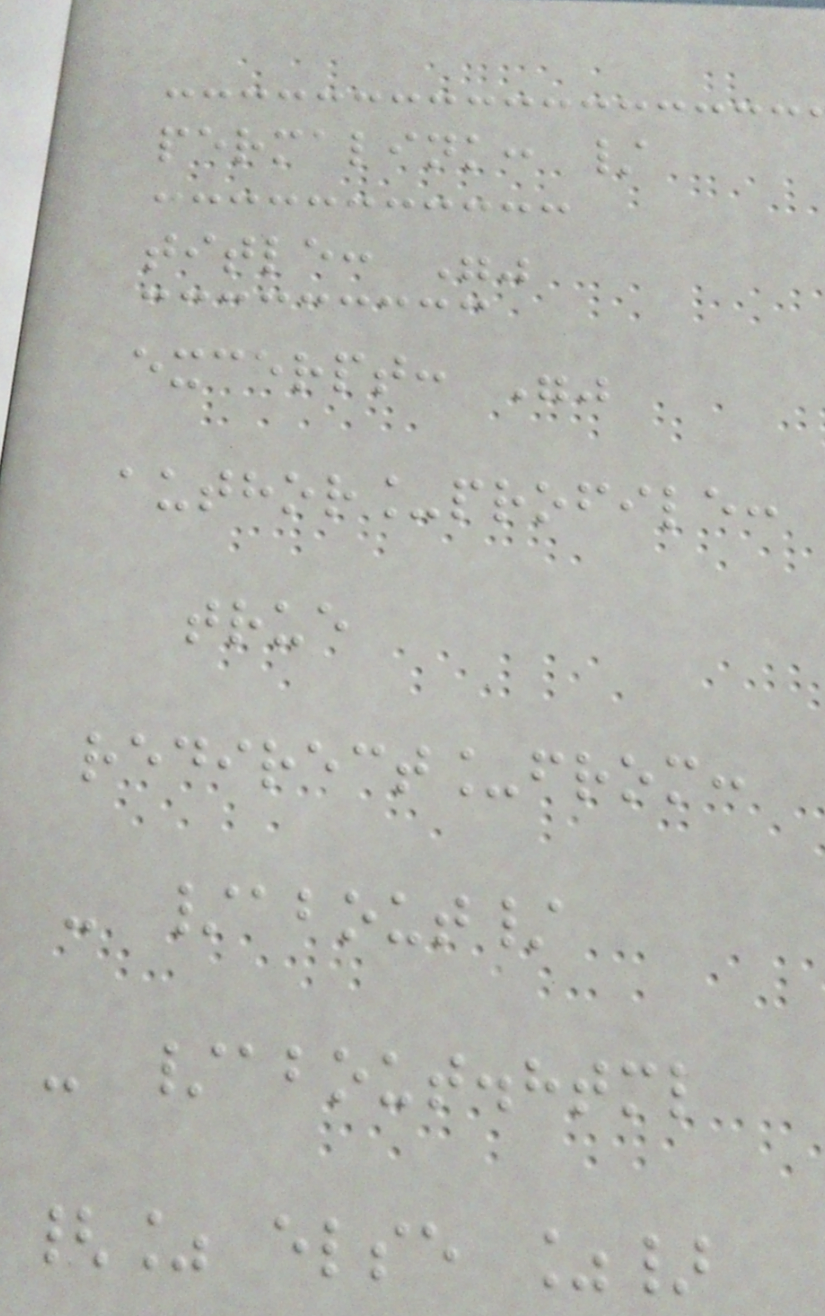permalink: /
title: ""
excerpt: ""
author_profile:
true
redirect_from:
- /about/
- /about.html
{% else %}
